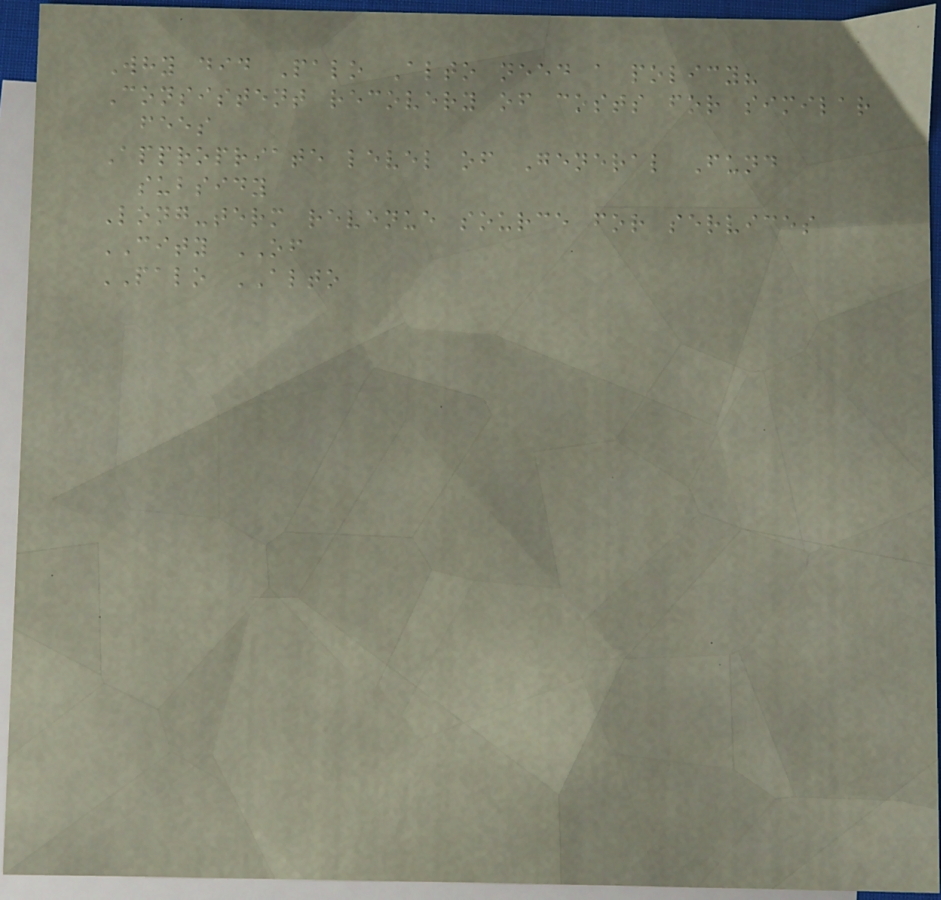Why did Palo Alto need a policy?
Consistent recovery of costs for similar
fees
Appropriate level of General Fund
subsidy
Long-term revenue source for services
CITY OF
PALO ALTO
